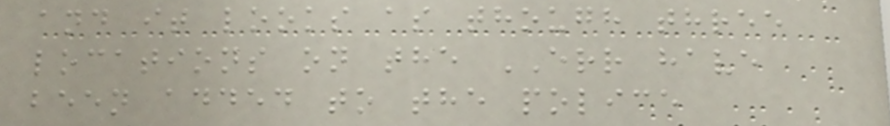and it looks as though three
locations on the ERR have
been added to the police
